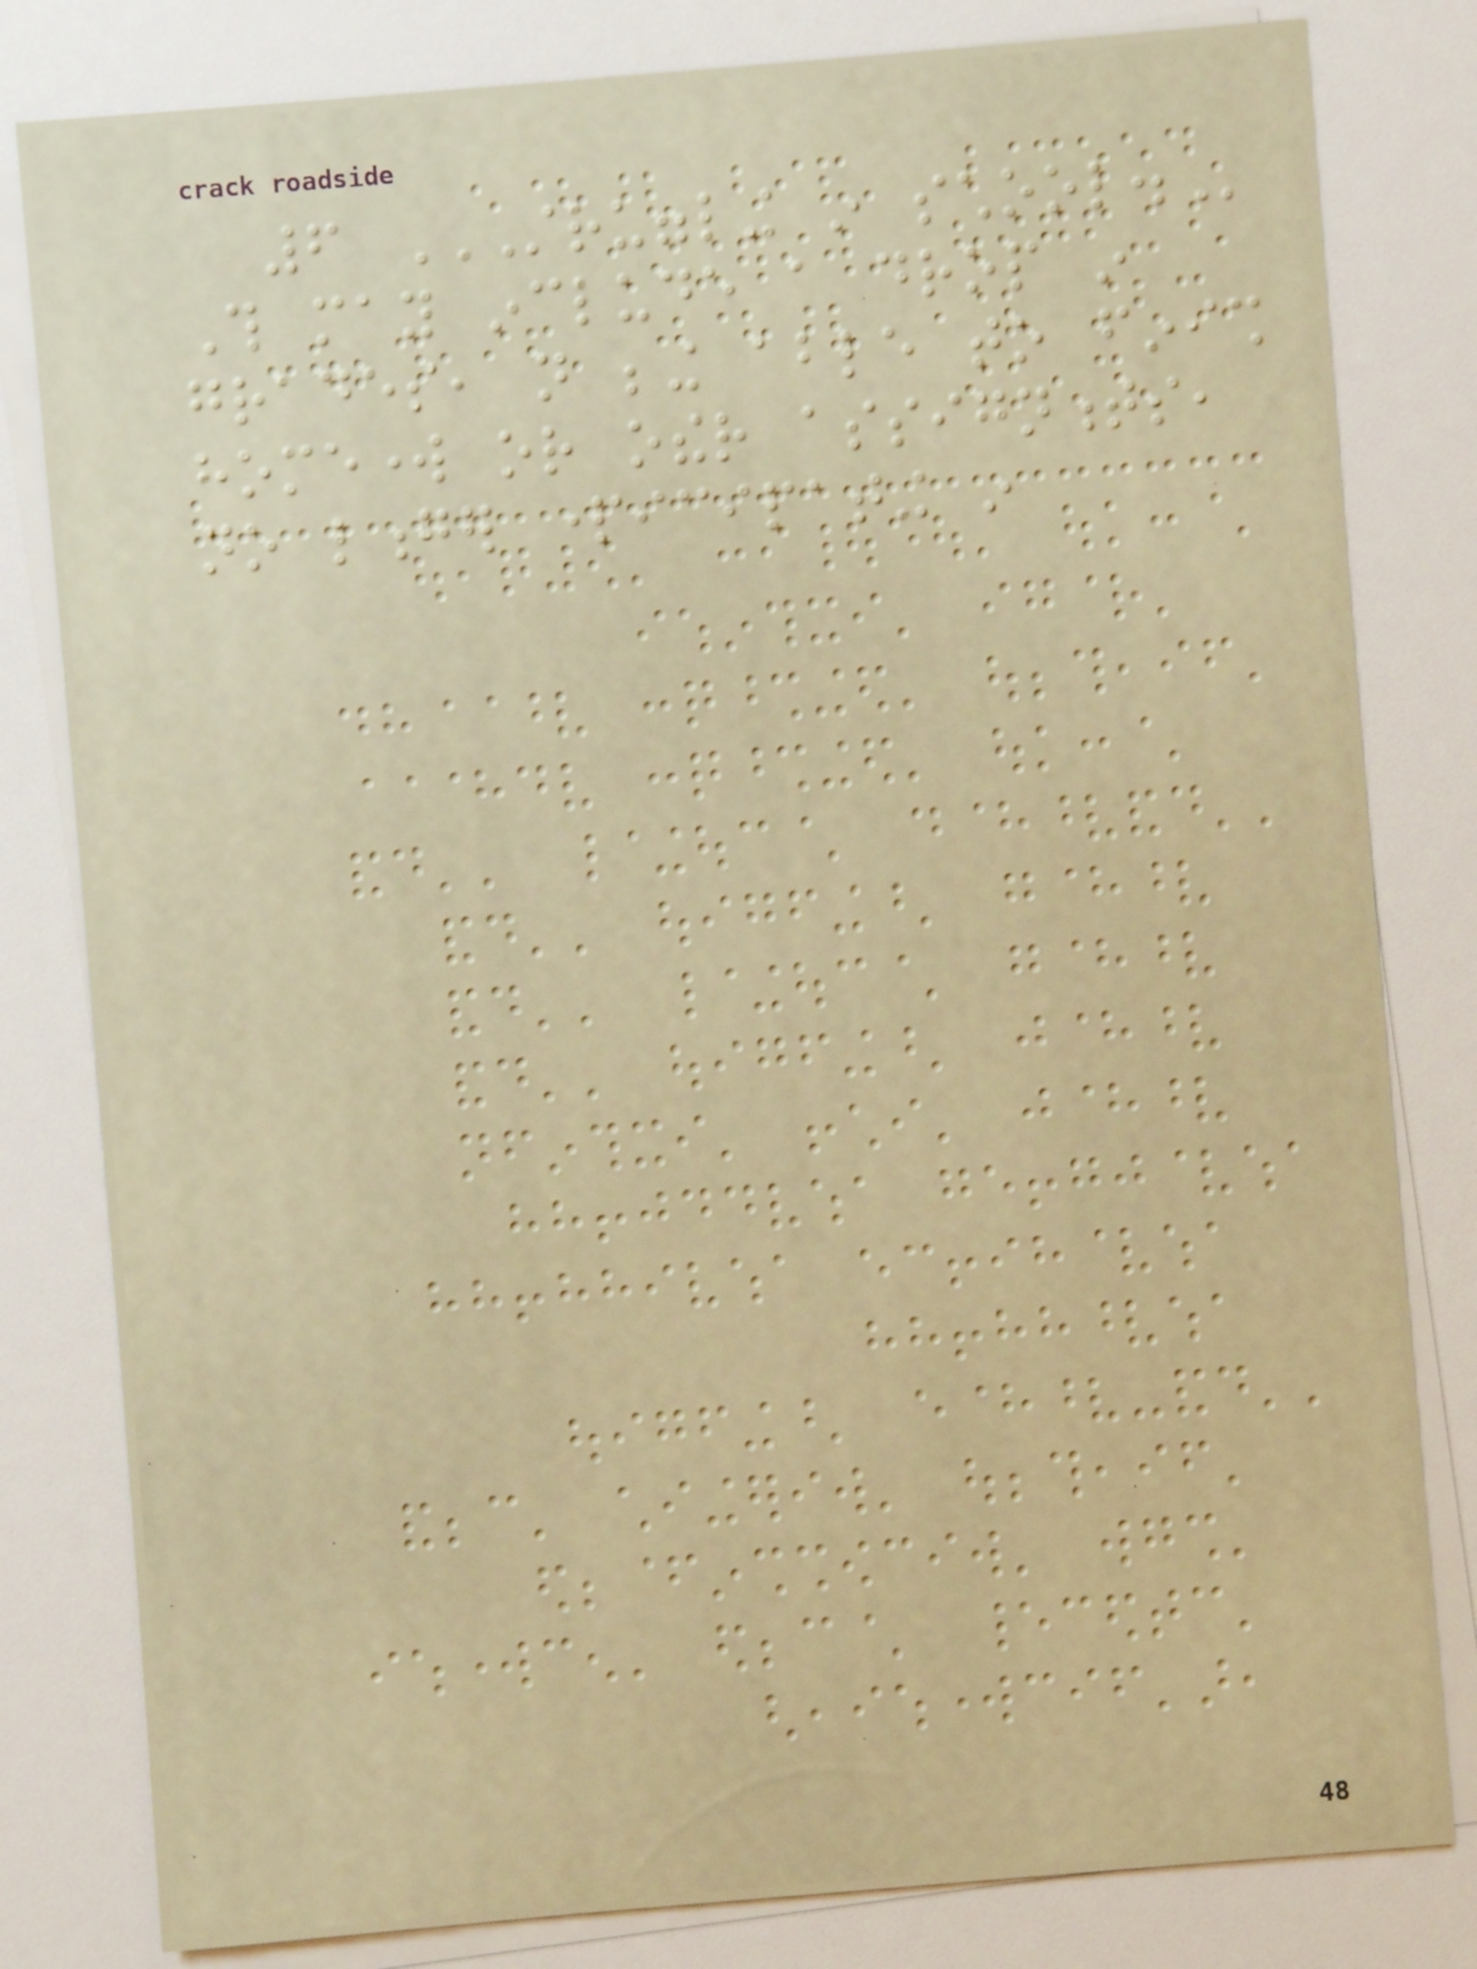6 STRUGGLING IN SCHOOL.
This may include a drop in
grades, not being able to finish
homework or other assignments,
no longer participating in
